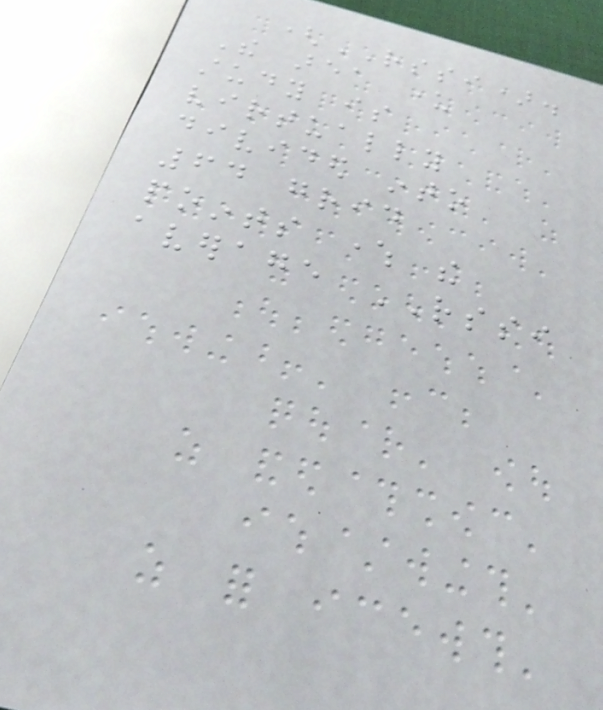(RSSI).
The area under
study is
virtually
divided into
64 grid
points where the
average RSSI
